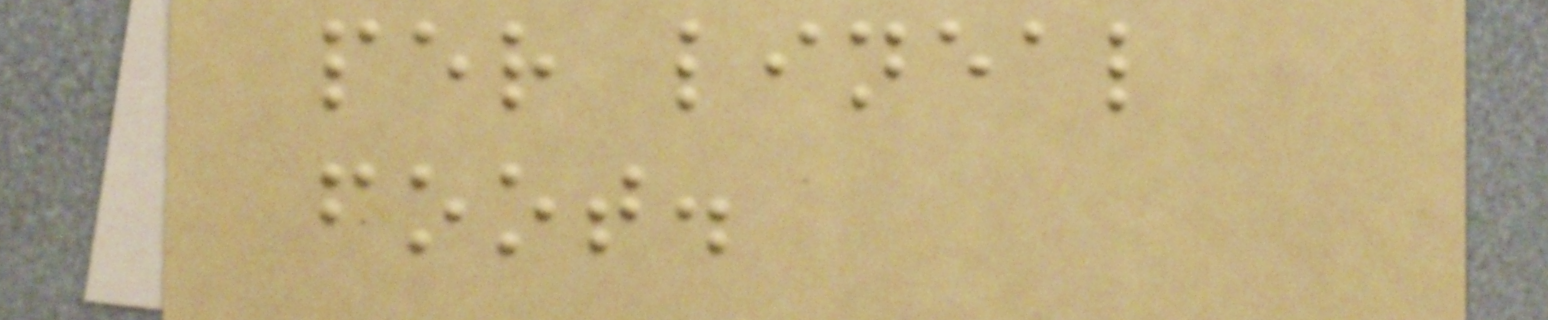per lineal
foot.
